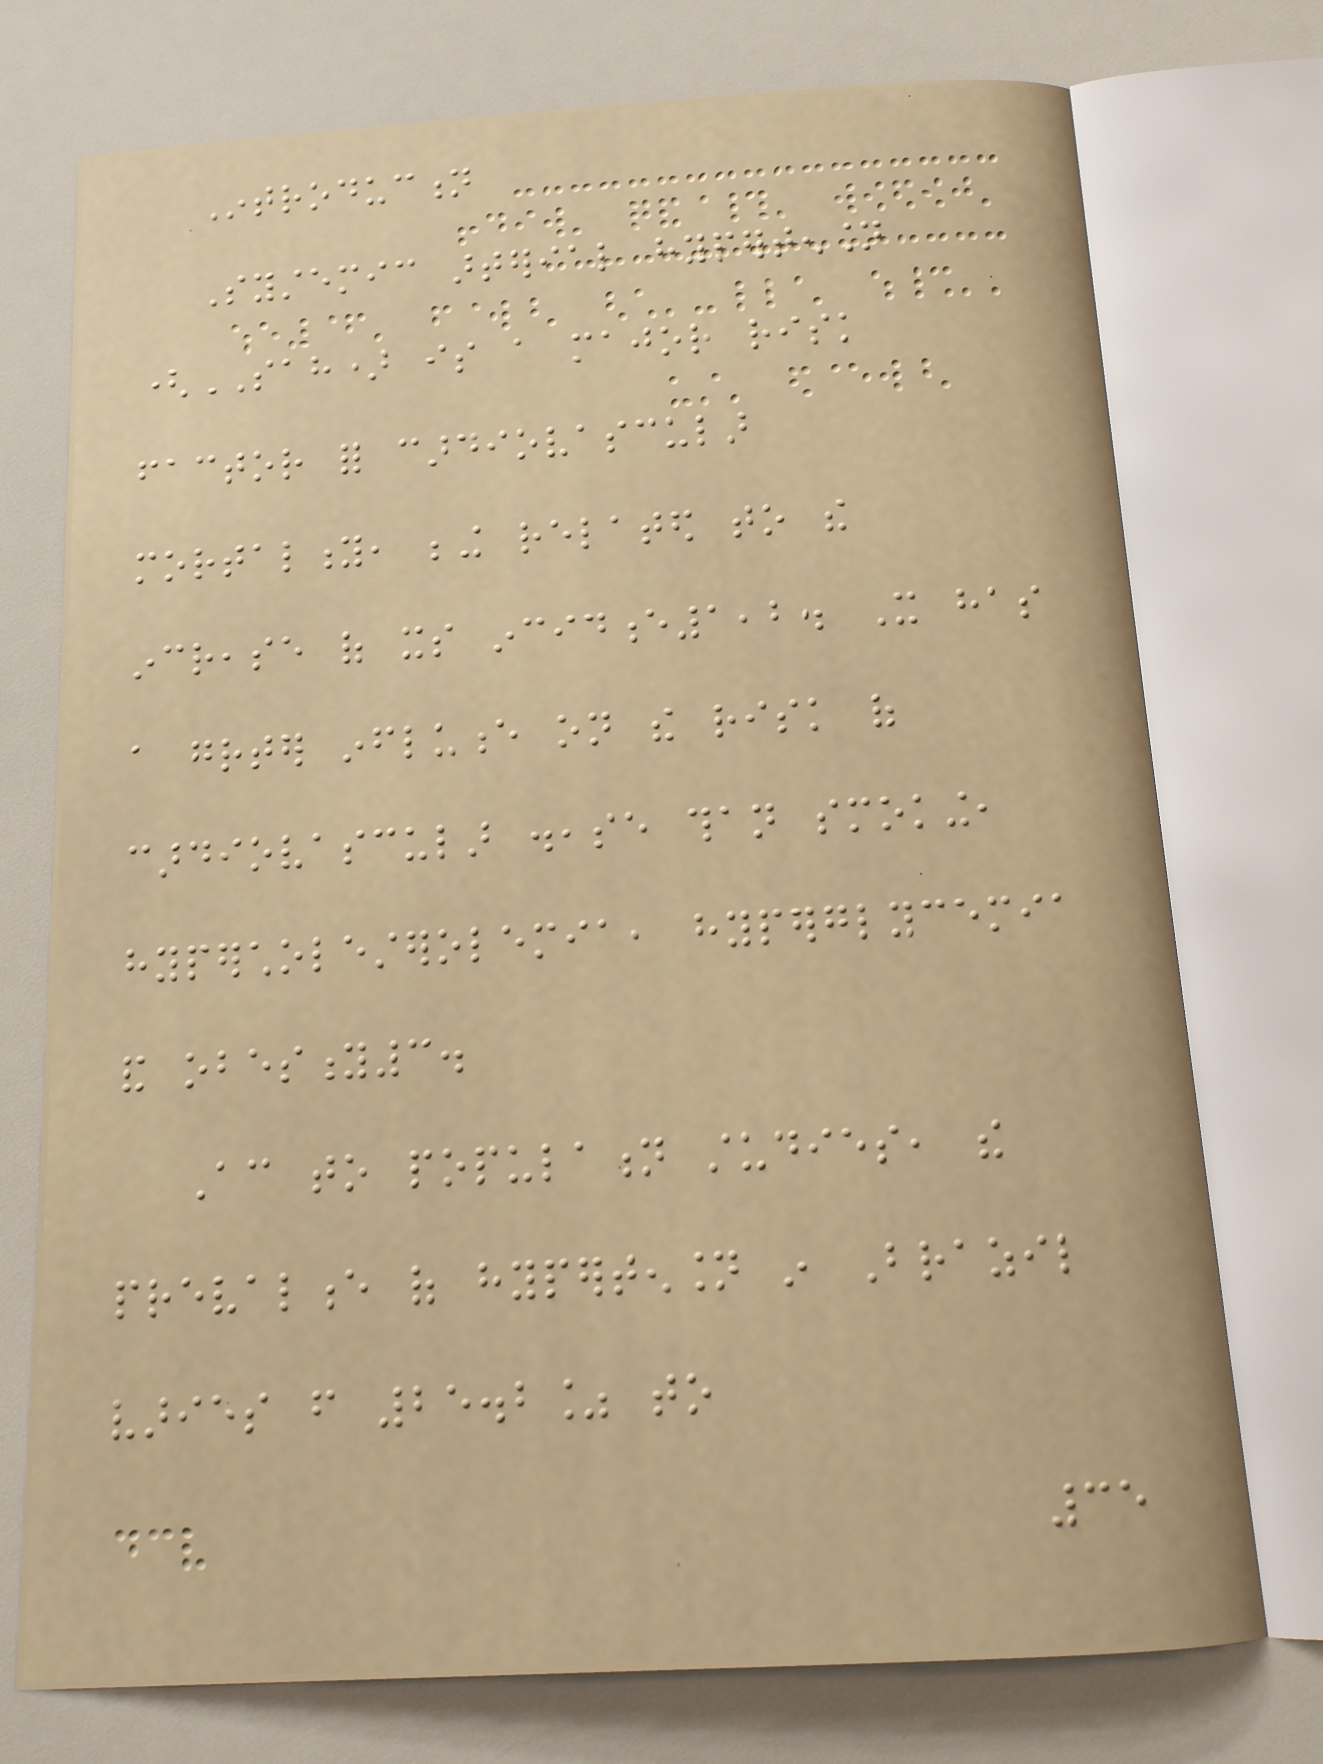Introduction
Systemic arterial hypertension
(SAH) is a major risk
factor for cardiovascular
mortality, being related to the
increase of its incidence1,2. It has
a greater influence on the risk of
cardiovascular disease than smoking,
hypercholesterolemia, hyperglycemia
and obesity3.
According to population studies, the
prevalence of hypertension in Brazil
varies from 25.2% to
35
